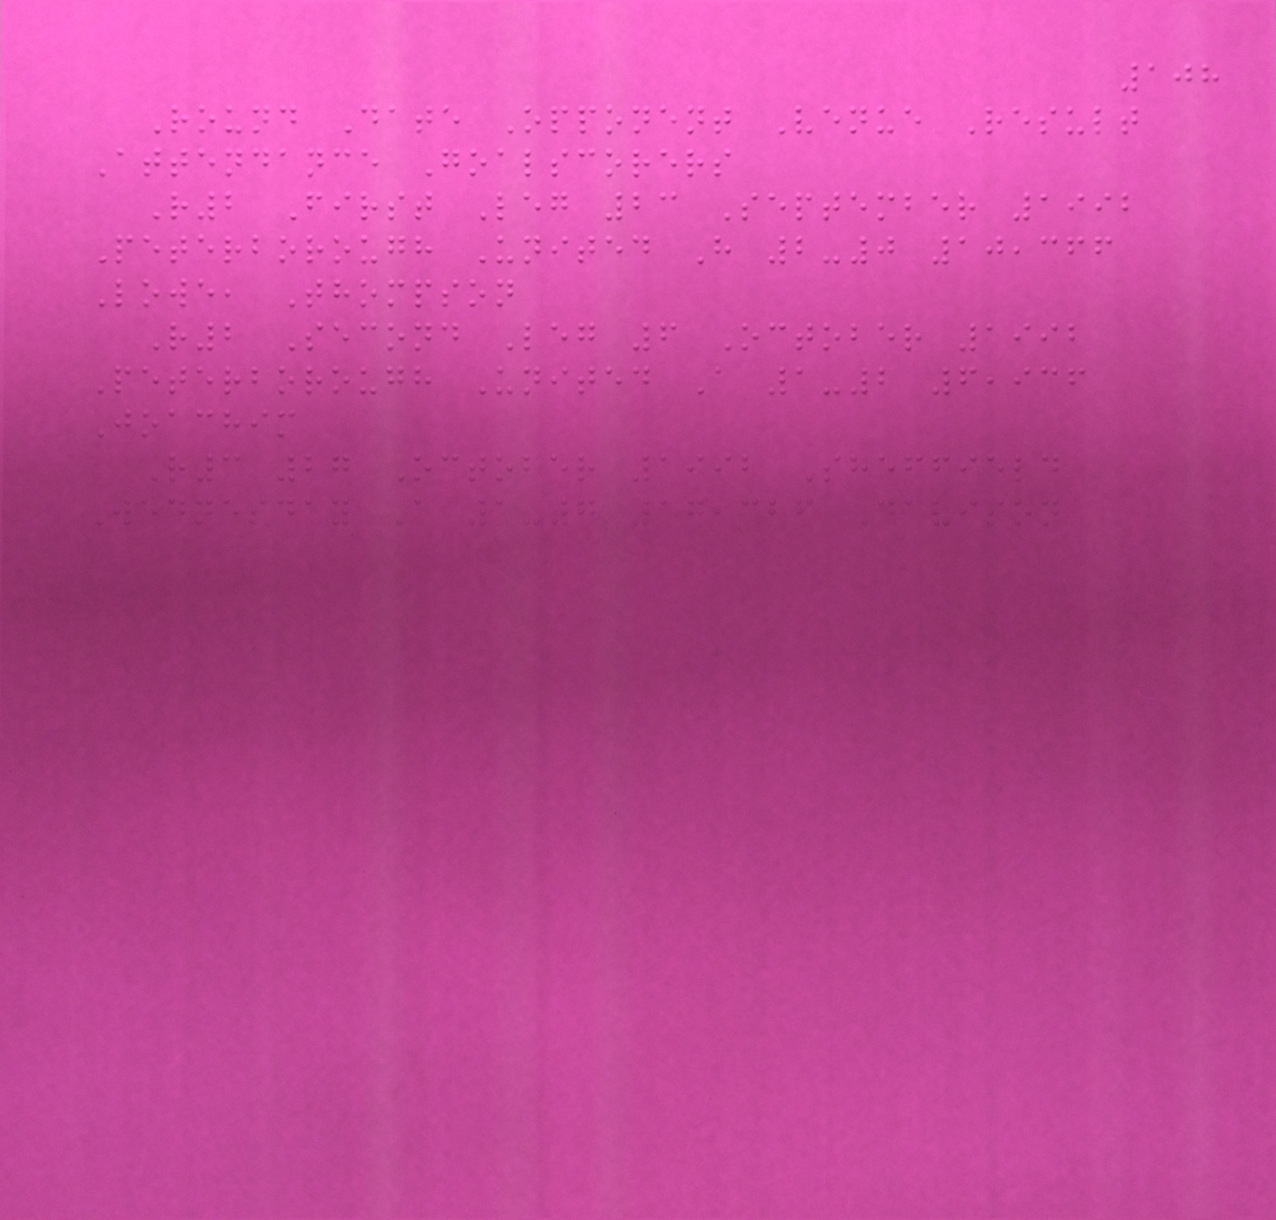108
Round Date Opponent Venue Result
Attendance Goalscorers
R2 First Leg 23 September 1992
Peterborough United H 2-0 10,366
Lowe, Thompson
R2 Second Leg 6 October 1992
Peterborough United A 1-2 6,936
Joachim
R3 27 October 1992 Sheffield
Wednesday A 1-7 17,326 Davison
